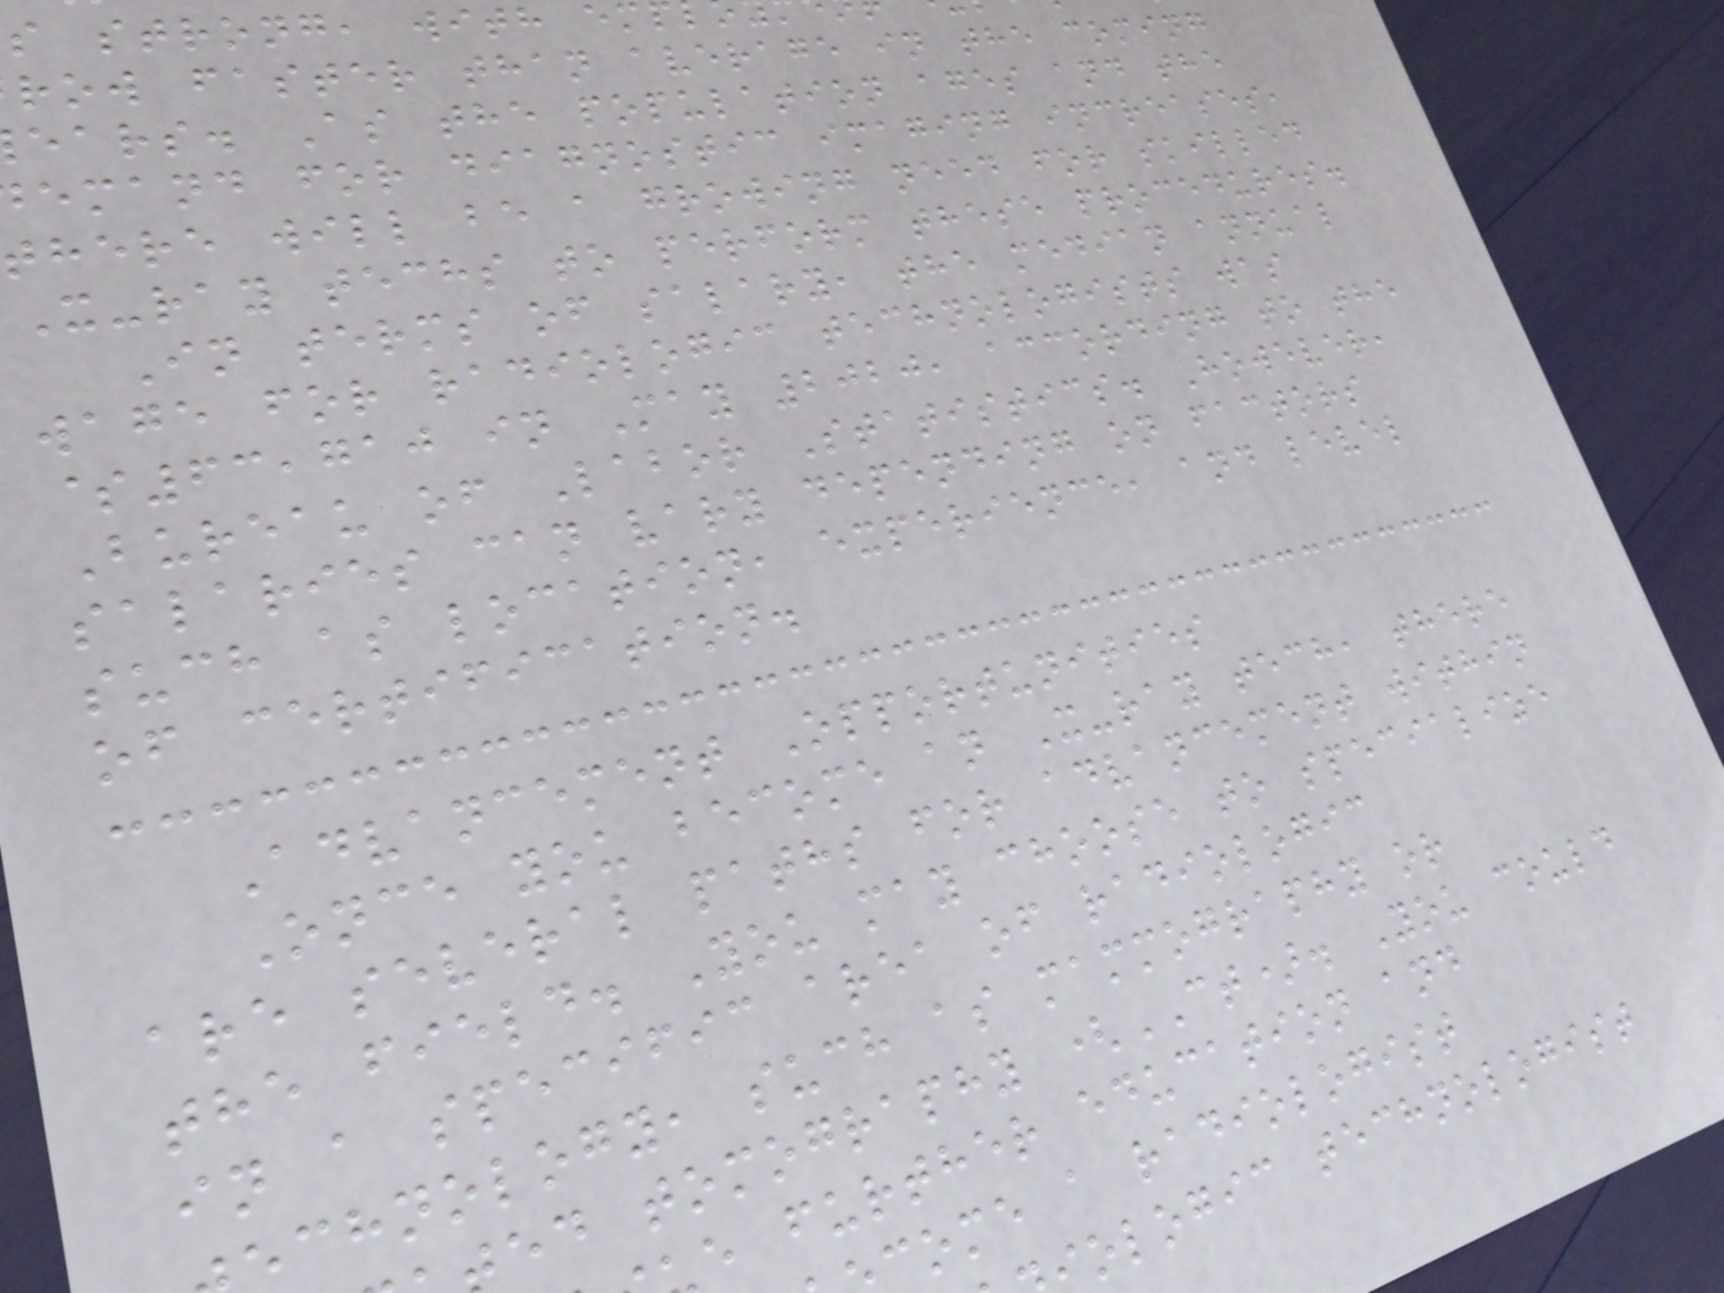s strong, with em
row faster than average in the coming
ears. As the population ages and the
emand for diagnostic imaging increases,
there will be a growing need for skilled
X-ray techs to perform these procedures.
In terms of salary, the median annual
wage for radiologic technologists was
$63,710 in May 2020, according to the
Bureau of Labor Statistics. However,
salaries can vary depending on factors
such as location, experience, and level
of certification.
Advancement Opportunities
Once you become an X-ray tech, there
are several paths for advancement within
the field. You may choose to specialize
in a specific area of radiologic
chnology, such as mammography or
ed tomography (CT). You could
e further education and
come a radiologist
ologic technologist
